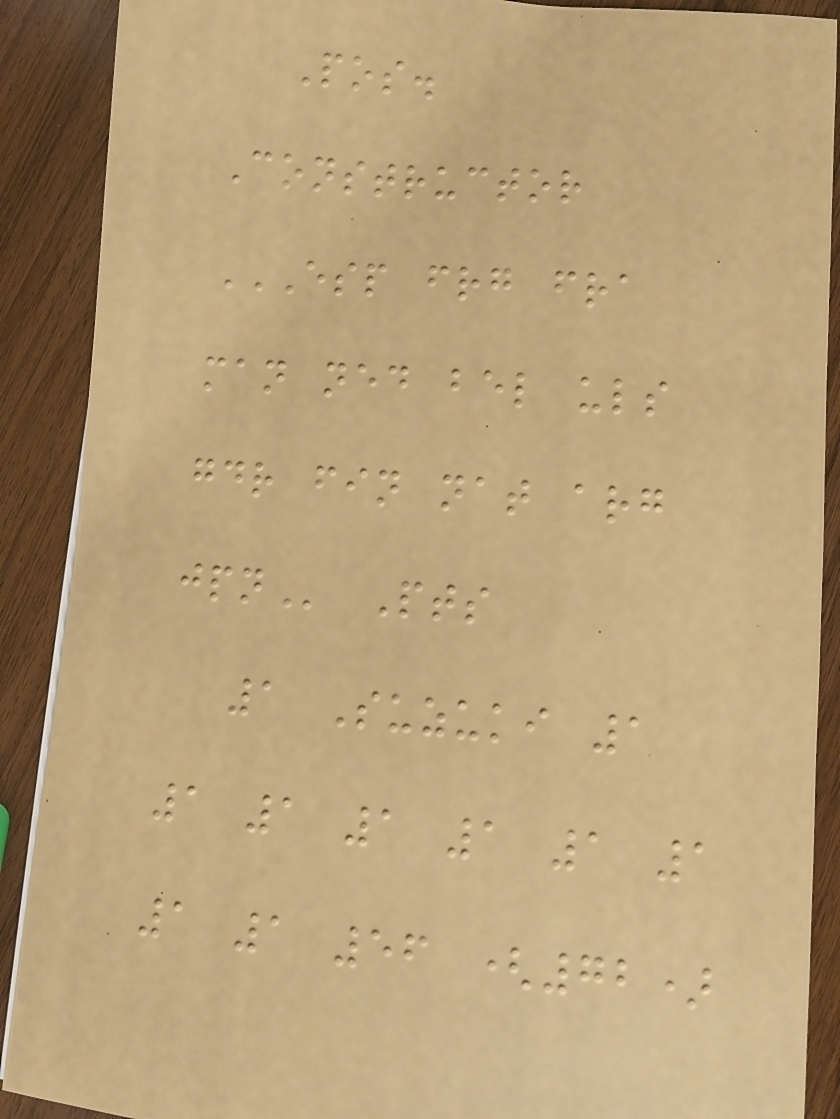Pos.
Constructor
ESP FRG FRA
MAN NED BEL ULS
GDR FIN NAT ARG
JPN Pts
1 Suzuki 1
1 1 1 1 1 1
1 1 56 (72)
